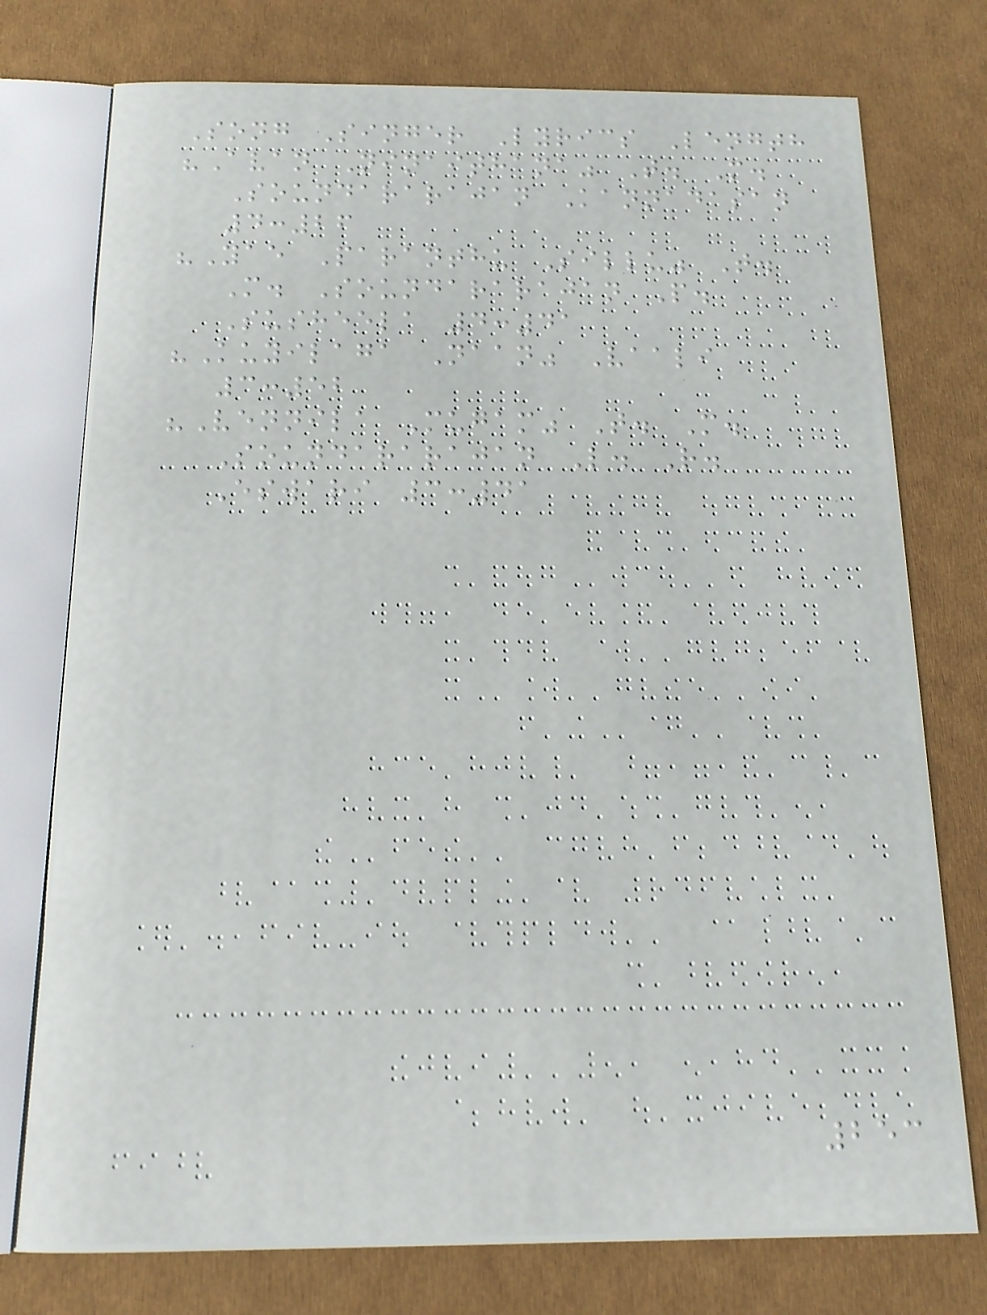Song Singer Lyrics Length
"Avan Ninaithana" T. M.
Soundararajan Kannadasan
4:26
"Yae Paranthu Sillu" T.
M. Soundararajan P.
Susheela 4:41
"Kuyilaga Naan" Vaali
3:52
"Vennila Mugam" T. M.
Soundararajan L. R.
Eswari 3:41
253
